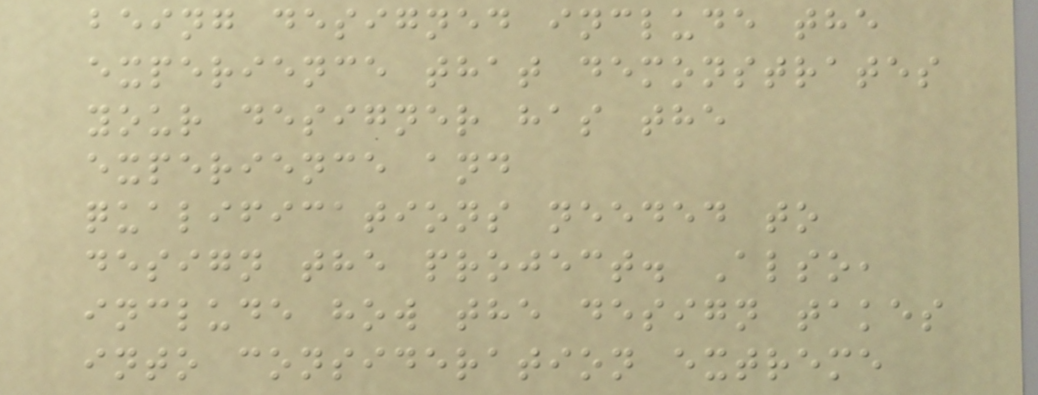being designed include the
experience that demonstrates
your designer has the
experience and
qualifications needed to
design the project. Also,
include how the design takes
into consideration extreme
